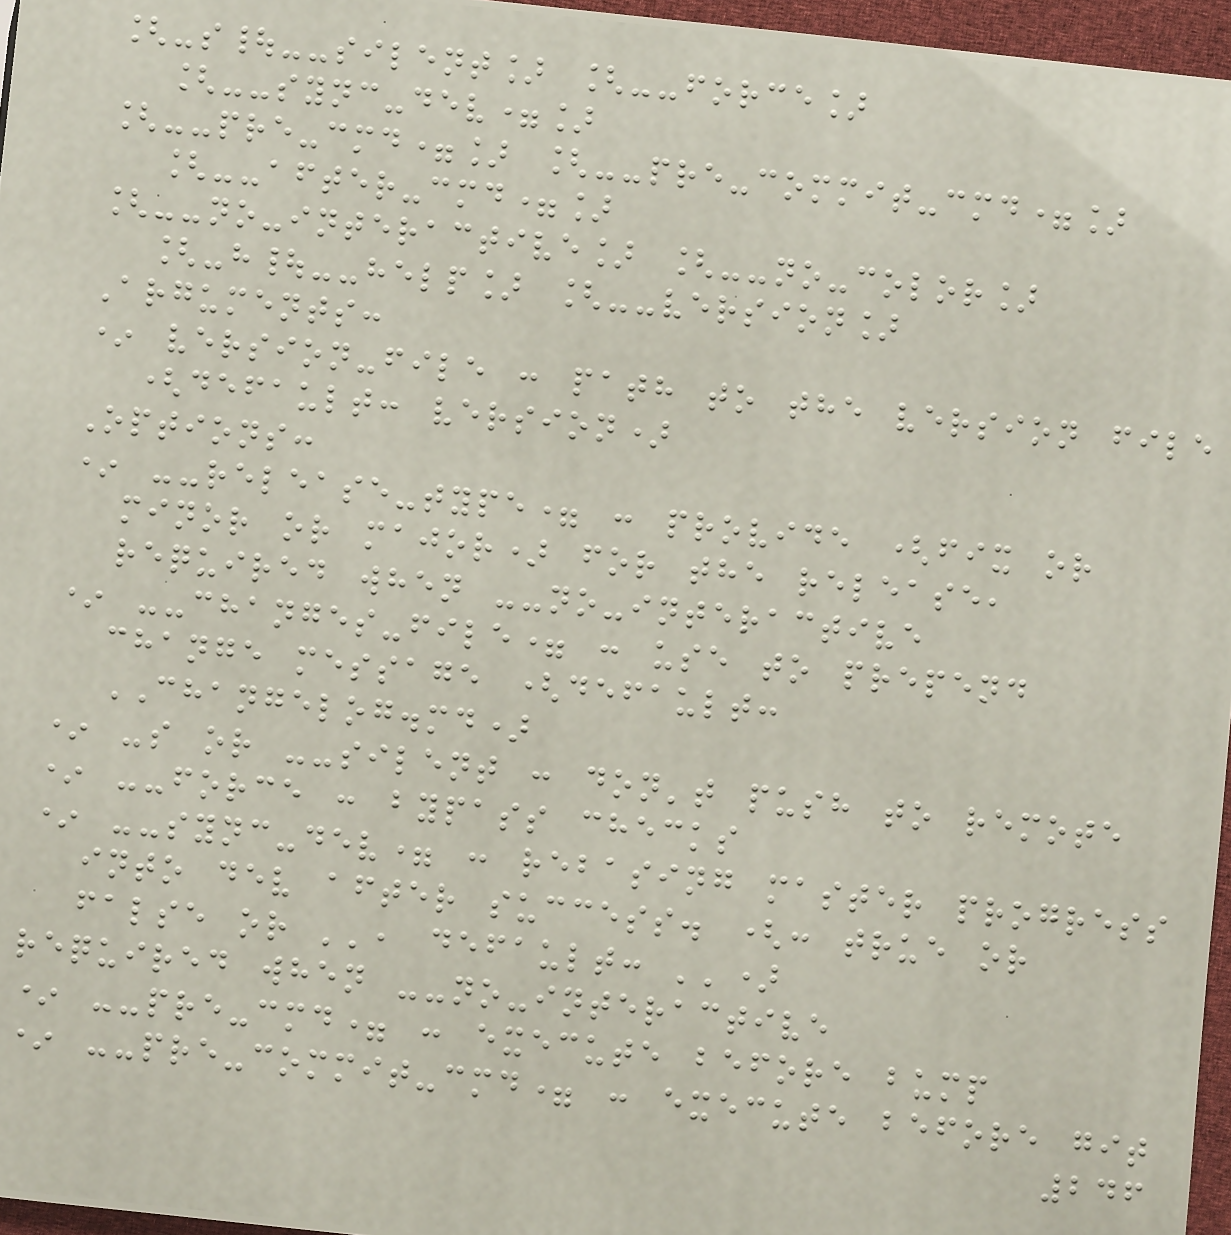[-s|--silent] [--force]
[--sync-dev=]
[--pre-cmd=] [--pre-commit-cmd=]
[--after-cmd=]
[--no-interactive] [--no-color]
[-h|--help] [--version]
Arguments:
* version-file : path to the version file
(default: version)
Options:
* --release-type= : provide (fix or
minor or major) for the release,
required when --no-interactive
* --changes-file= : use to prepend
change message (default:
CHANGELOG.md)
* -s or --silent : don't push to remote
* --force : bypass checks
* --sync-dev= : rebasing master progress
into dev after success. (: true or
false or '', default: '')
required when --no-interactive
* --pre-cmd= : execute before bump
* --pre-commit-cmd= : execute before git
246
